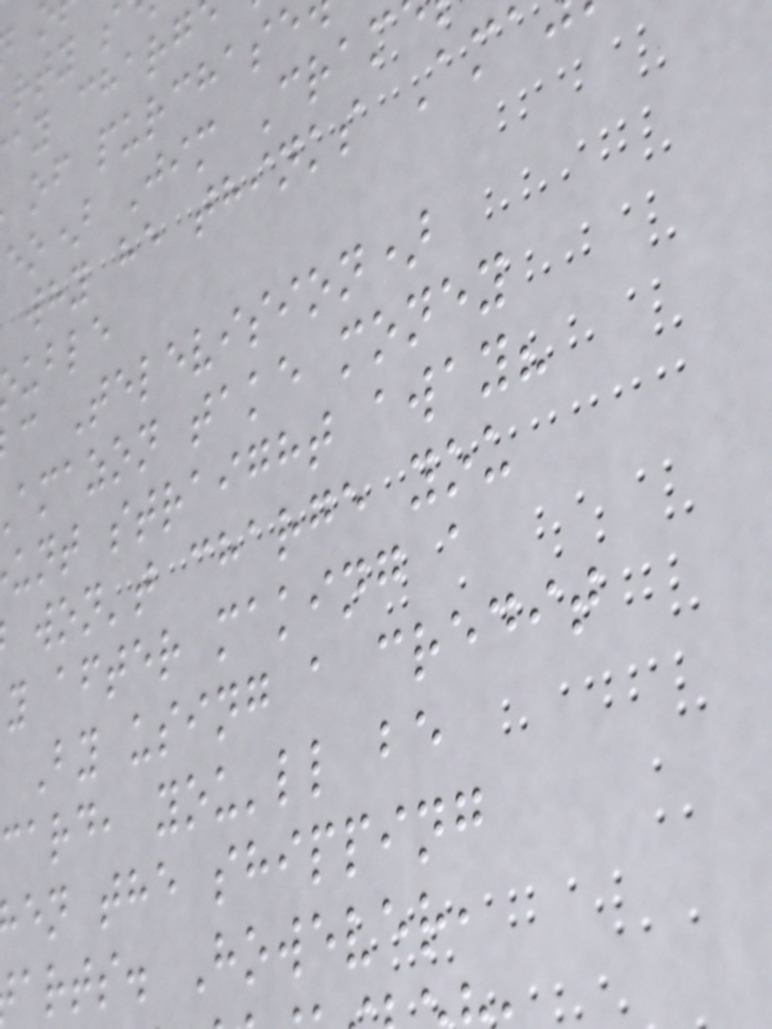ay charg
of purchase
eo) Jim Cram
why he thinks Am
uble
c Television)
amazon take money
unt straight away?
won't charge you
y after making a
By using a credit
card, you'll be
en the shipping
arts. However,
